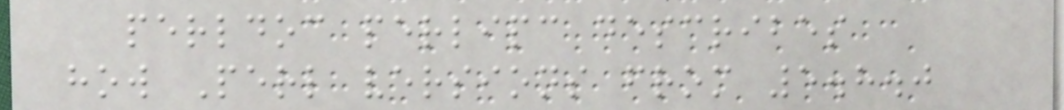perldoc perlipc describes
how Perl versions from 5.8.0
